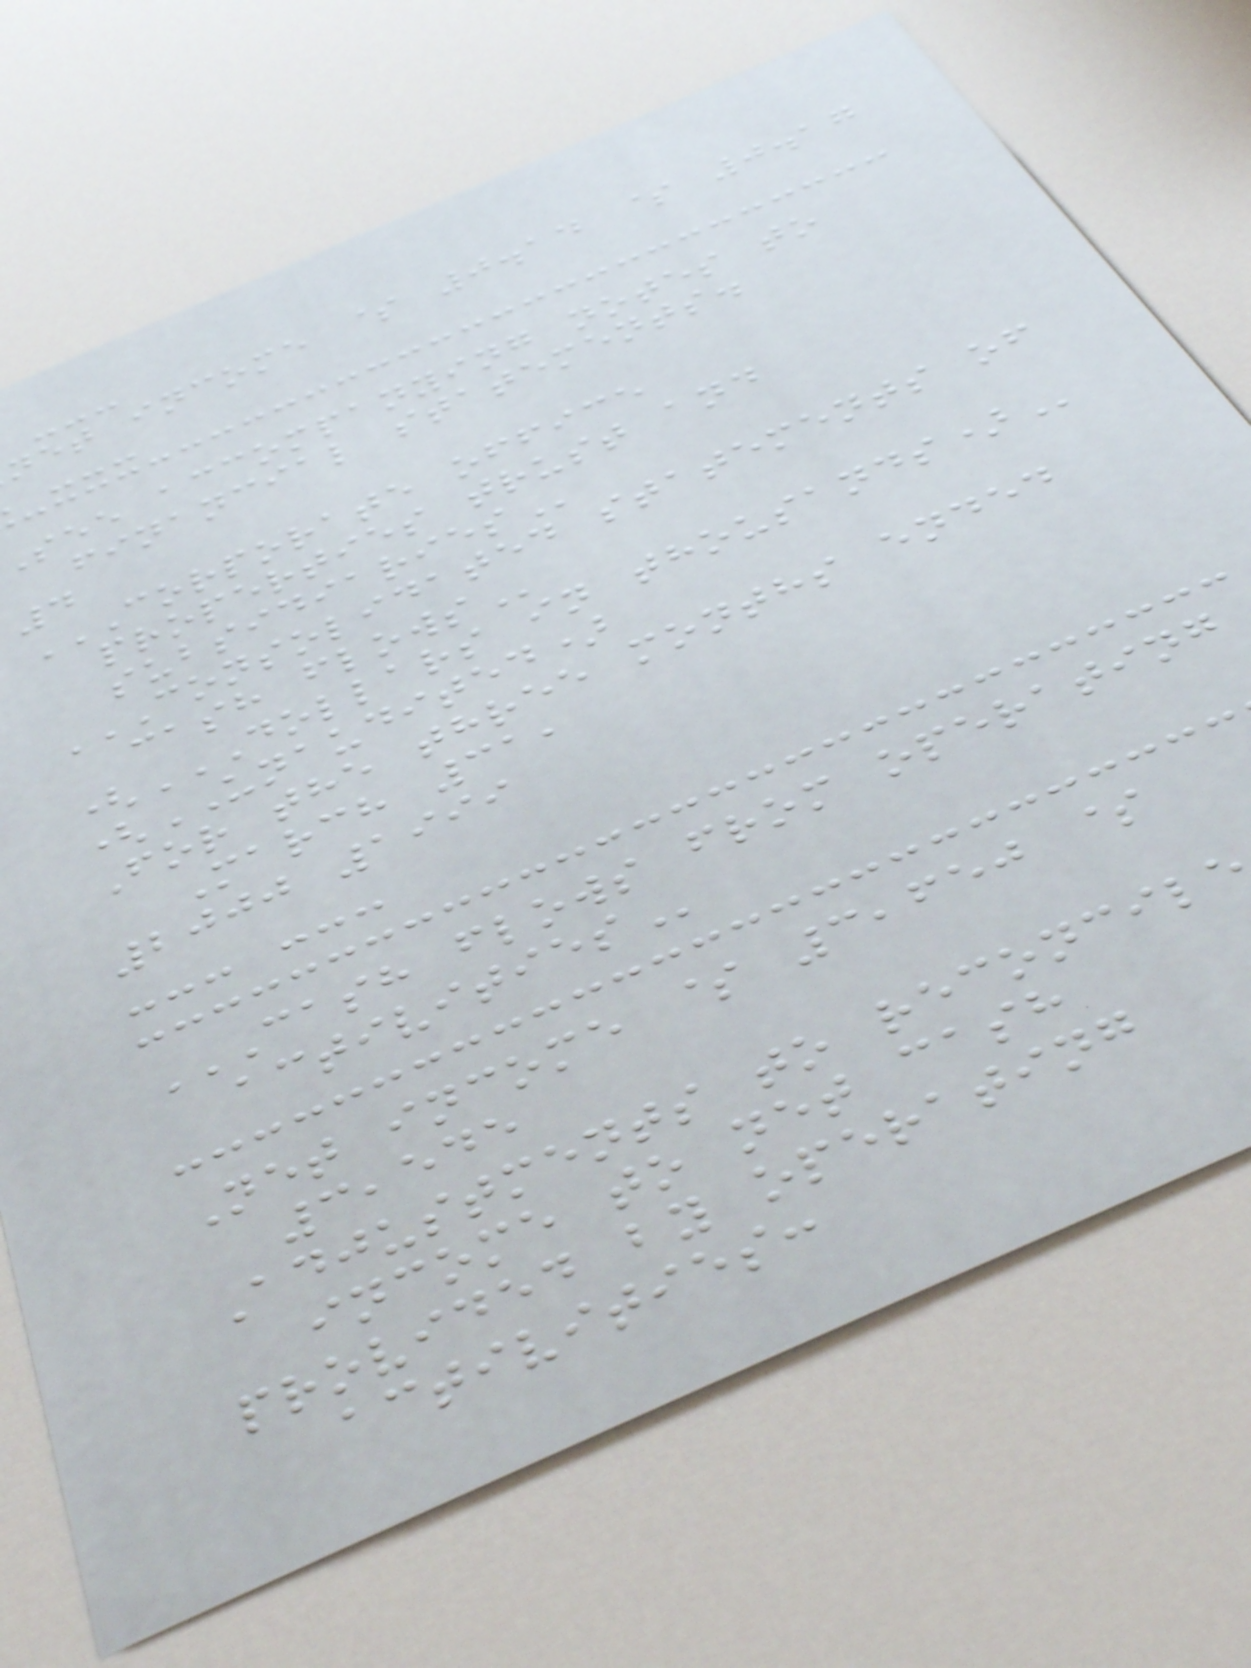net income $ 0.14 $ 0.17
see accompanying notes to
financial statements.
4
CORPORATE OFFICE
properties trust and
CONSOLIDATED STATEMENTS OF
cash
(DOLLARS IN THOUSANDS)
(UNAUDITED)
For the three months ended
March 31,
2000 1999
--- ---
CASH FLOWS FROM OPERATING
Net income $ 3,650 $
3,545
Adjustments to reconcile
income to net cash
provided by operating
activities:
